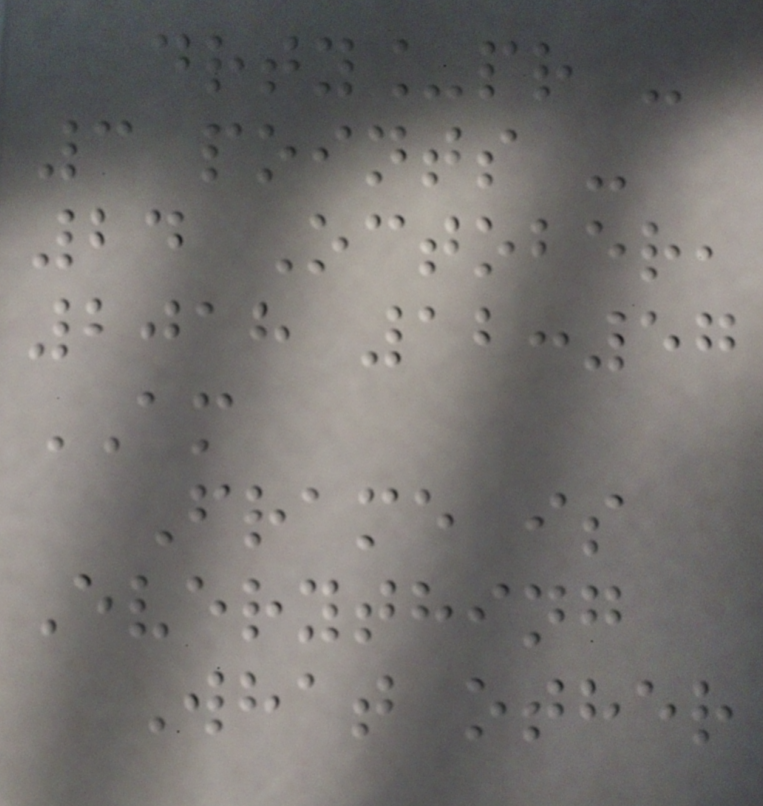drty_pr -
3 points -
24 October,
2018 12:57
AM
Frame is
Everything
What other
